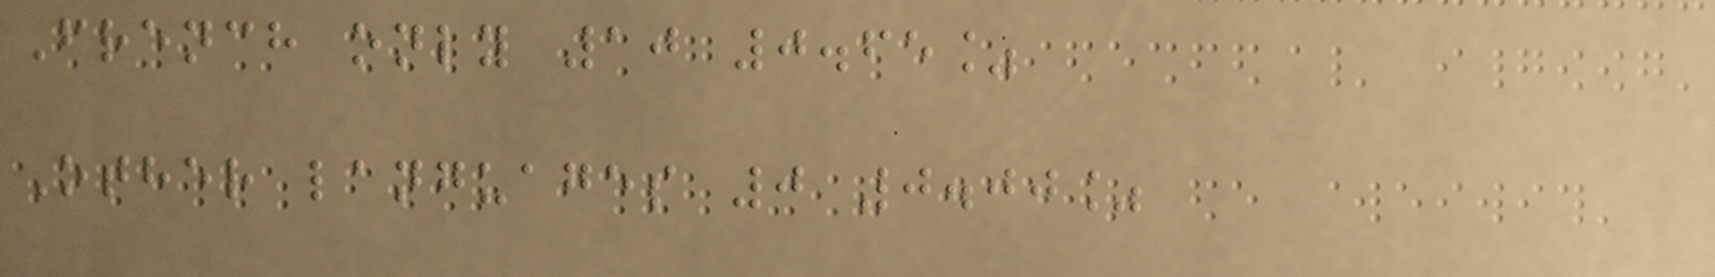French only 10 0.65%
Other languages 0 0.00%
